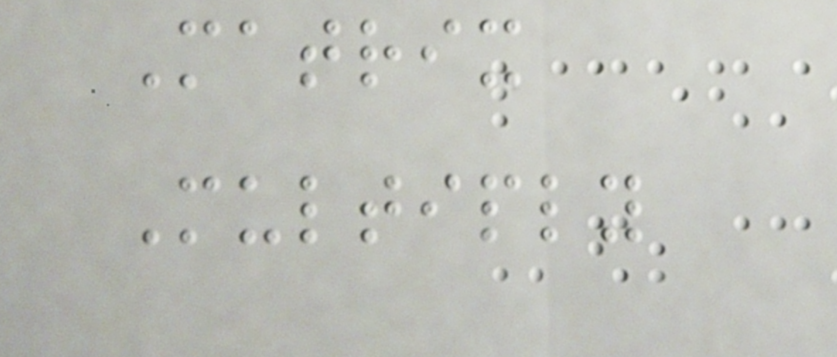Matrix
Multiply
